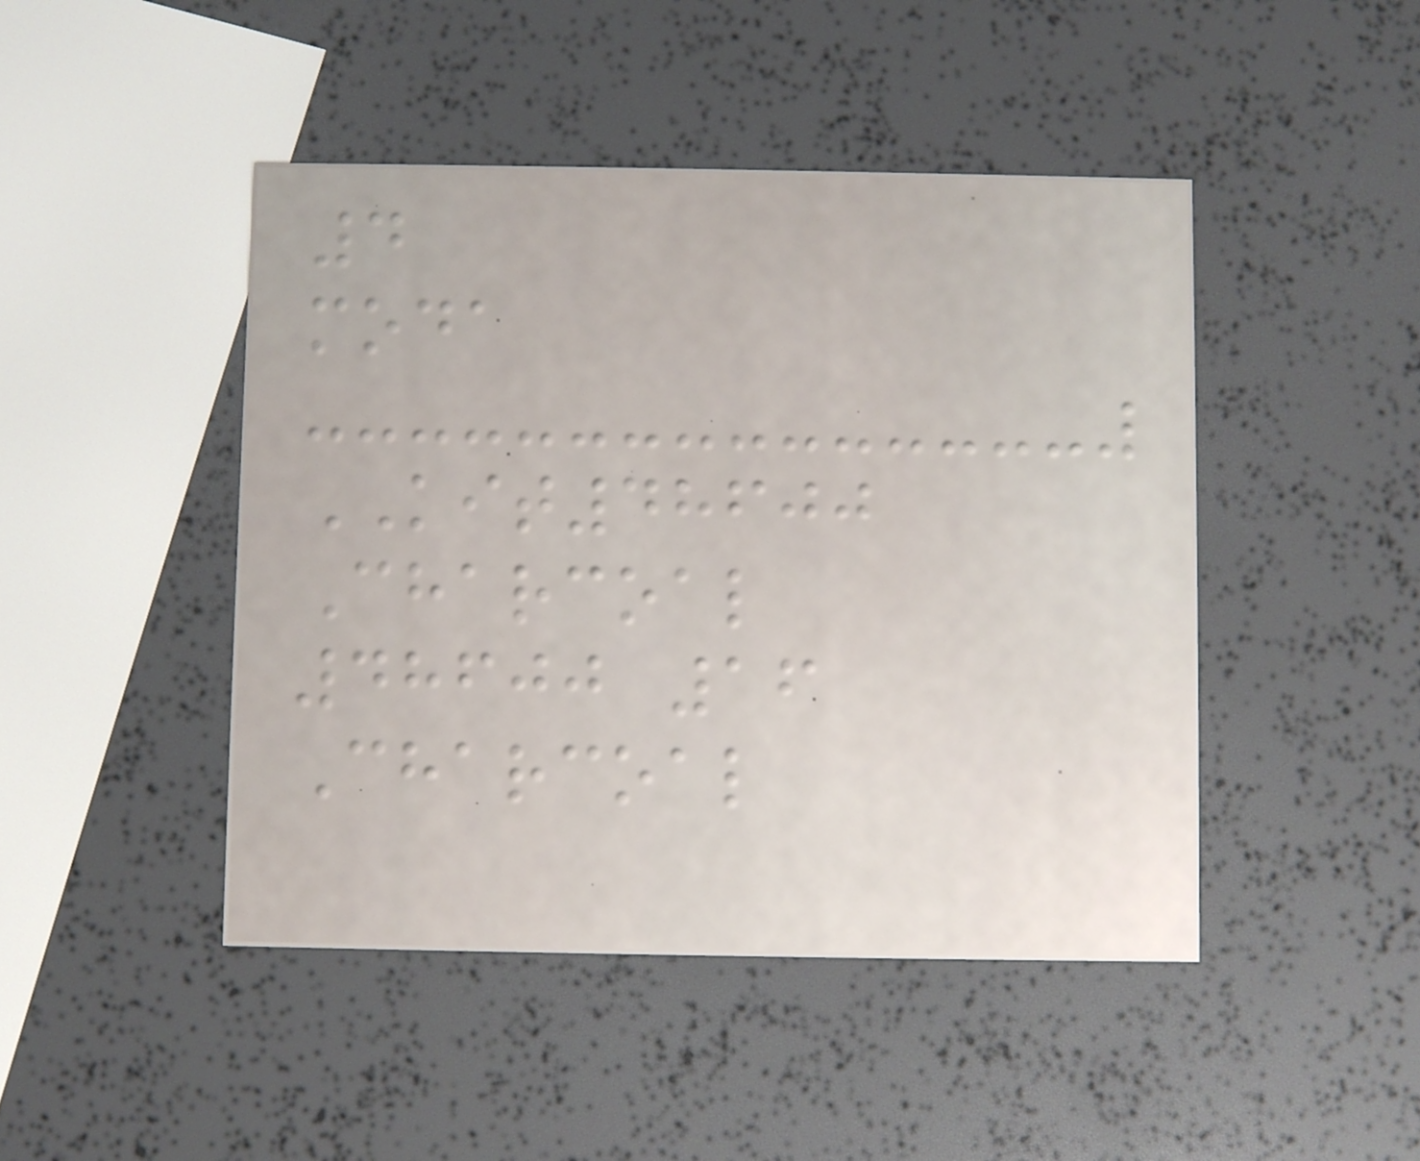4
moda
KIT48600
Charcoal
48600 16
Charcoal
